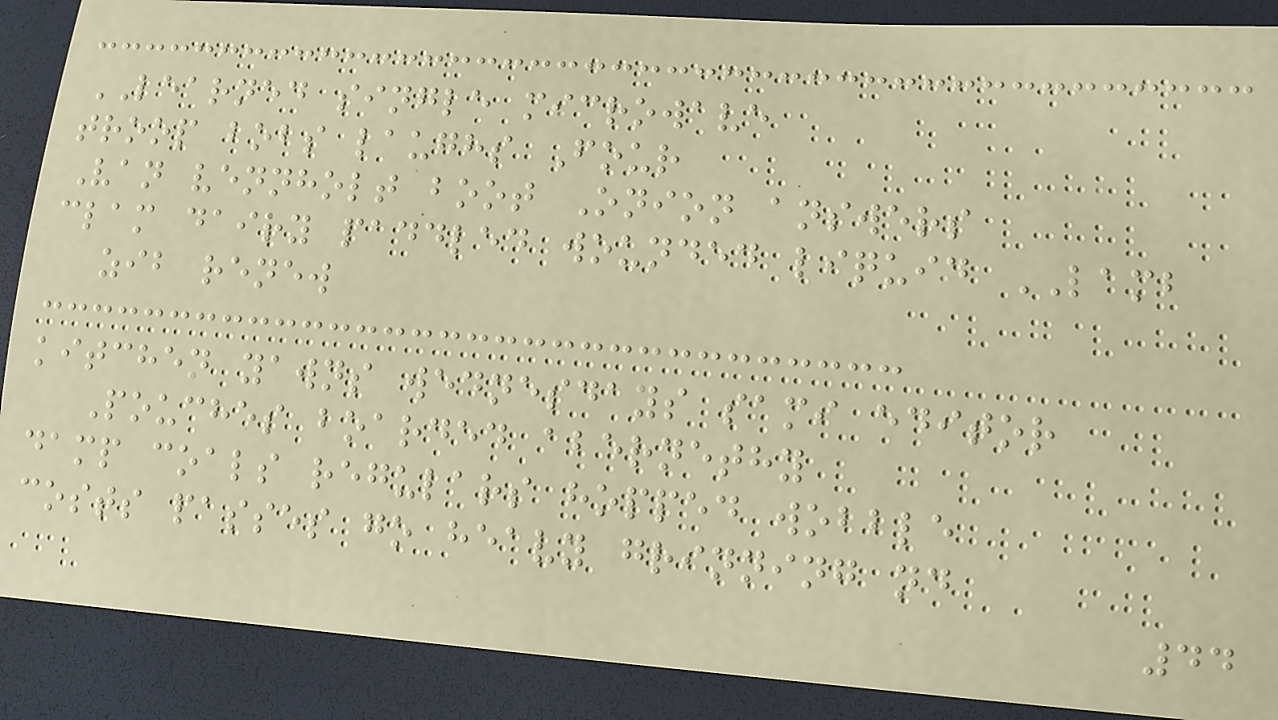LEARNED single microwave
troop bobs laughs Four
Van vennholt boot Onion answers
clam dairy paddled wounded liquid LAMB
zib renew
kitchen yawns wednesdays sami editor
Pouches boarded abernethy
damp coals regulars hopped wobble
costs passes go heavy grinning nd
44
